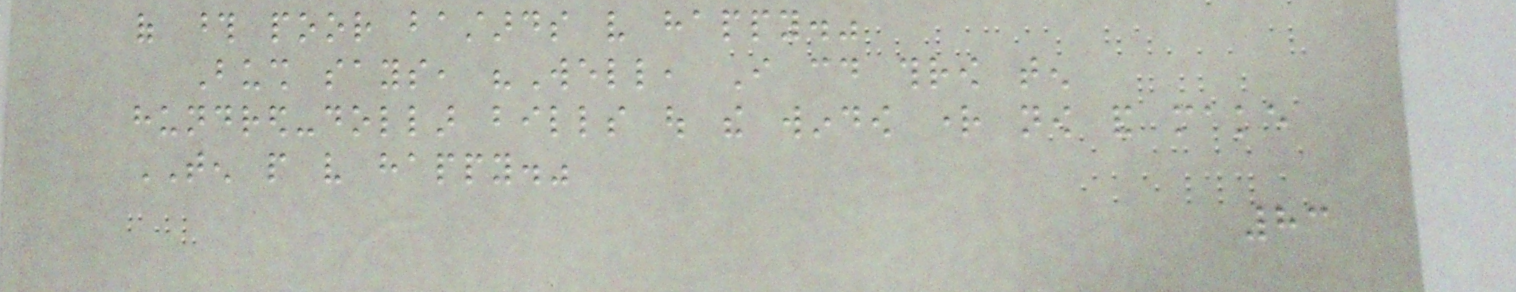of those poor bastards very happy."
Bush says, "Well, I could throw ten
hundred-dollar bills out the window right now and make
TEN people very happy."
83
